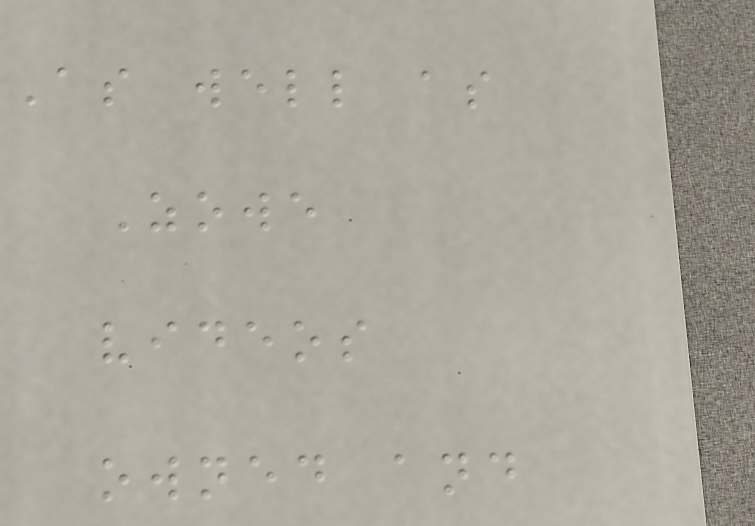As well as
Zowe
videos
owned and
